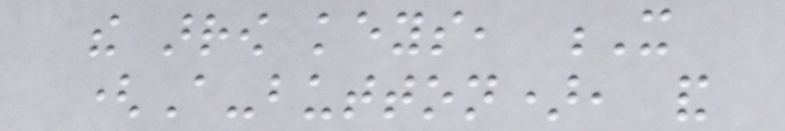the arrow keys, X
(A-button), and
